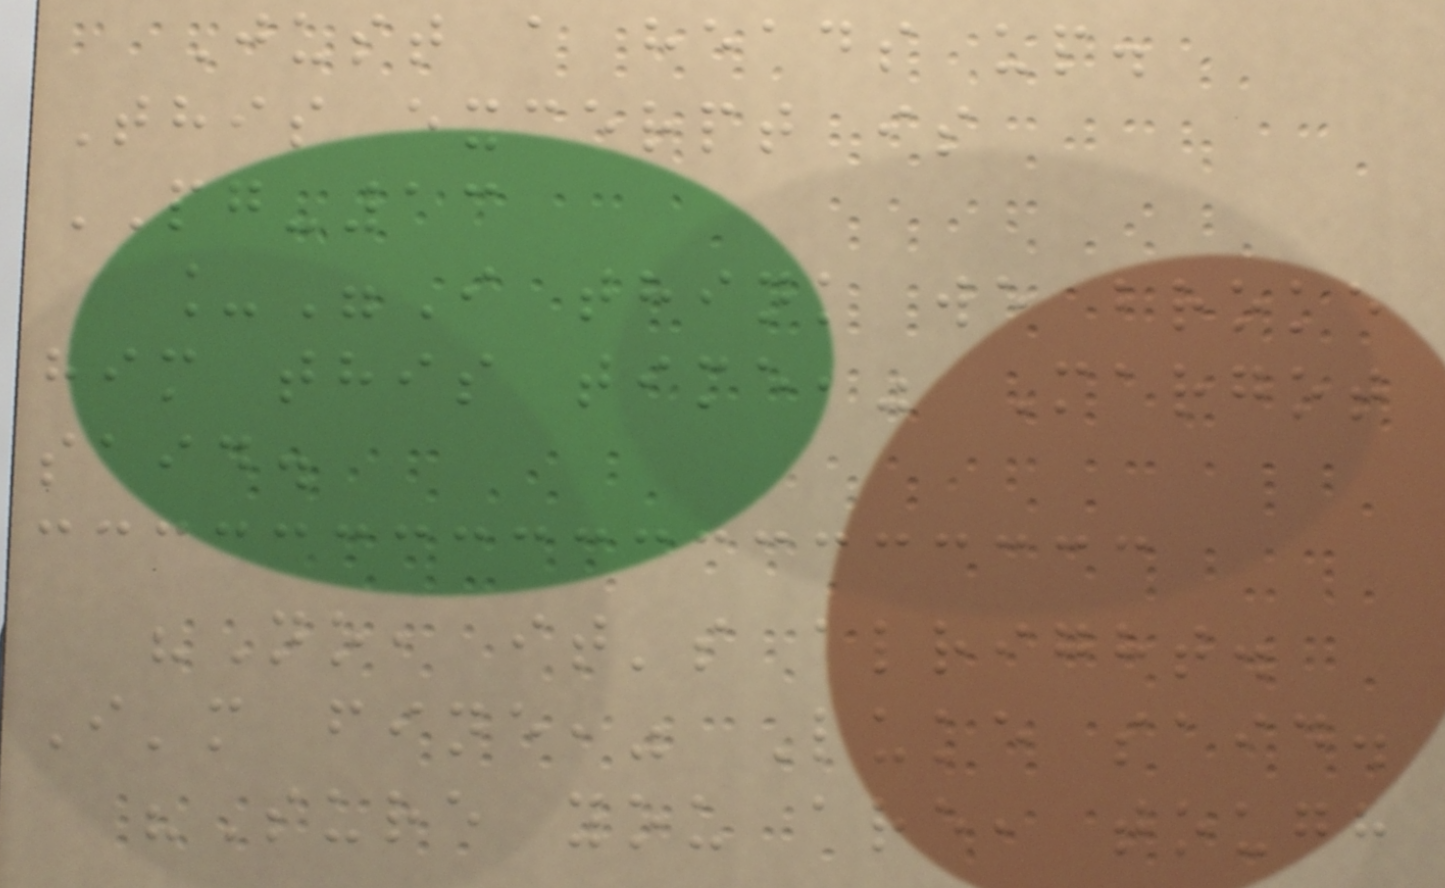Just a heads up.
This excerpt is
PG-13
_"I think we broke
him this time," Margot
said.
"No, it's alright.
I'm fine," Luke said.
"Sure you are, tough
